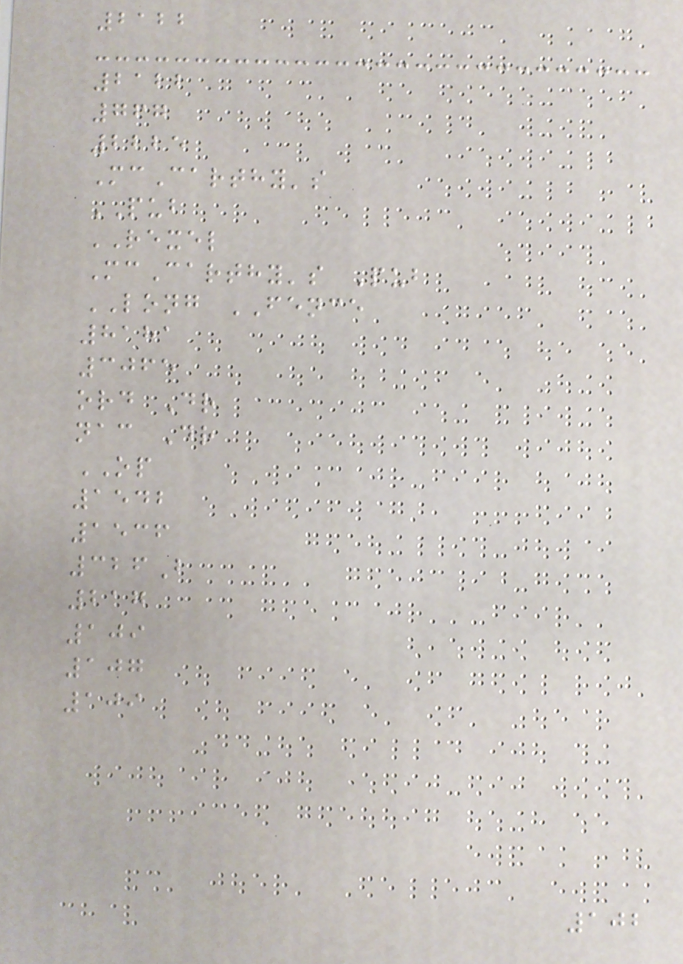2122
2122
767
2225
McCarthy's
PUB
REXEL
McCarthy's Pub
LONG FENCE
8181
3065
ord Dr
nac Dr
OP
1542
1536
326B
217
109
107
109
102
